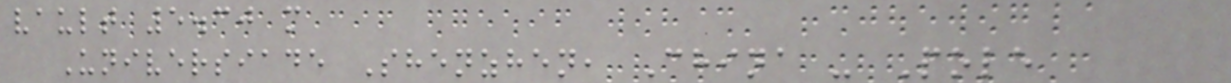vault 5.30 m
Universiade Shenzhen, China - Pole
